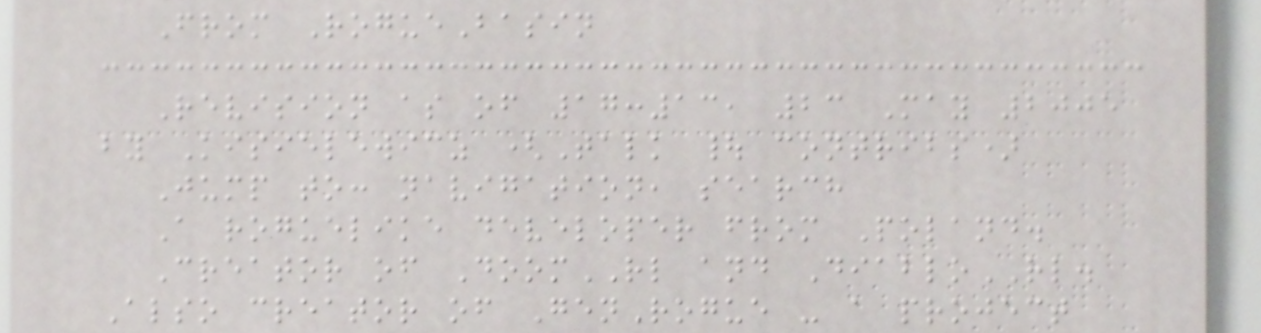From RogueBasin
Revision as of 17:13, 23 May 2005
by Kisielewicz (Talk | contribs)
Jump to: navigation, search
A roguelike developer from Poland.
Creator of DoomRL and DiabloRL.
Also creator of GenRogue - a project
